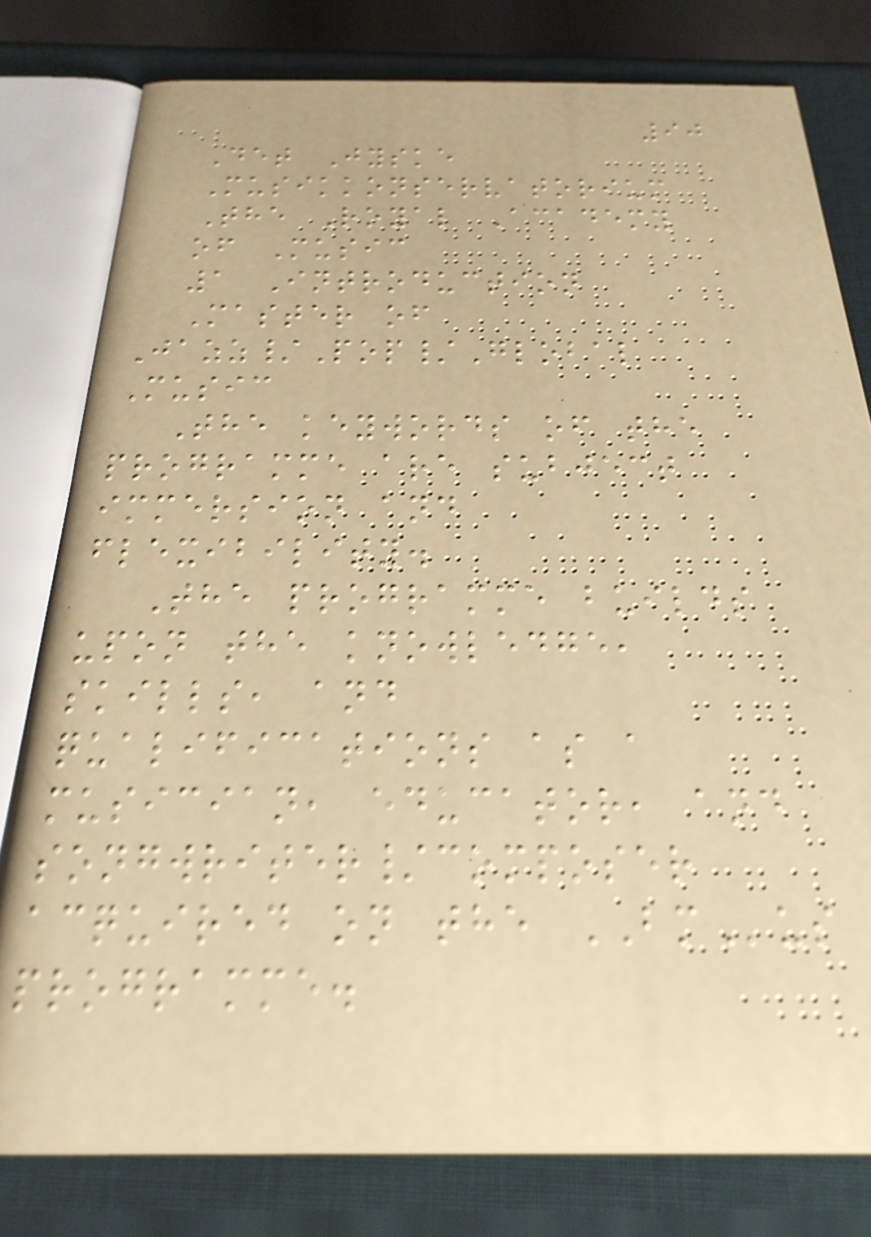90
Det Jyske
Musikkonservatorium
The Royal Academy
of Music
1 Introduction
Master of
Jazz/Pop/Global
Music
The keywords of the
programme are subject
immersion and
flexibility.
The programme builds
upon the knowledge,
skills, and
qualifications as a
musician, educator, and
songwriter/composer
acquired on the BMus
programme.
